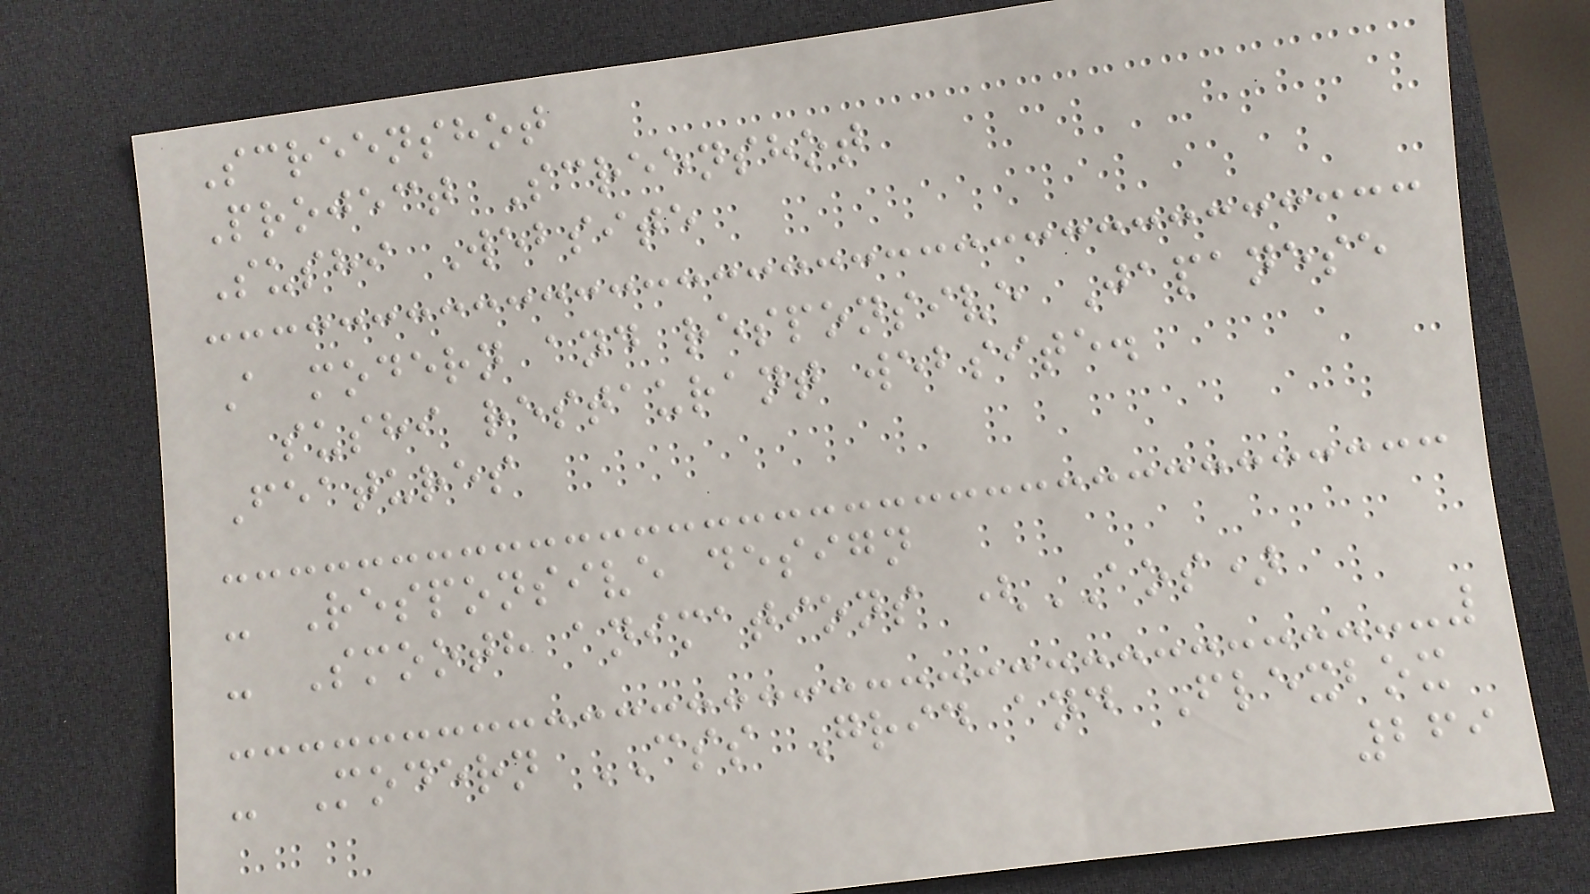Screenshot
Project Screenshot
Sushi Website
A modern and responsive Japanese
sushi restaurant website.
Features
- Responsive design
- Smooth animations (AOS)
- Modern CSS Grid and Flexbox
269
